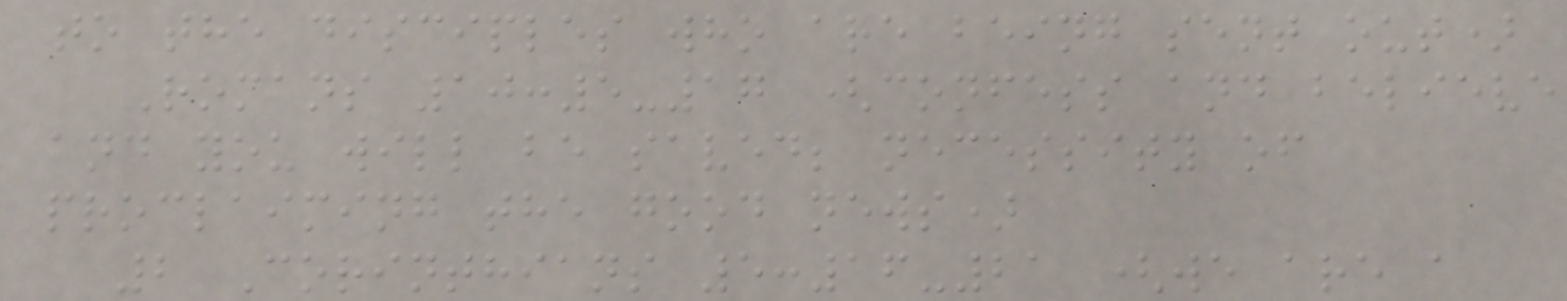to the disciples who are being sent out)
Romans 10:5-17 (confess and believe
and you will be saved; necessity of
proclaiming the good news)
2 Corinthians 5:16-21 (we are a
